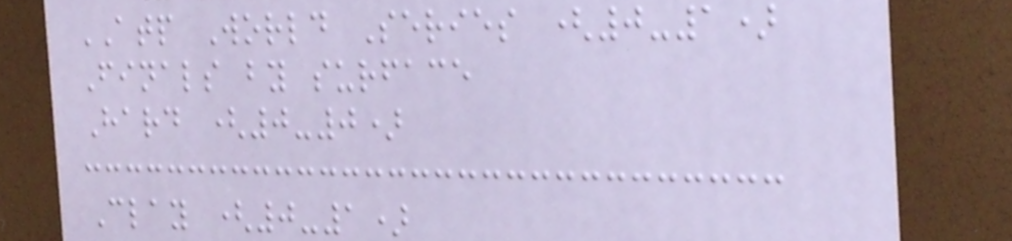ATP World Series (0-1)
Finals by surface
Hard (0-0)
Clay (0-1)
